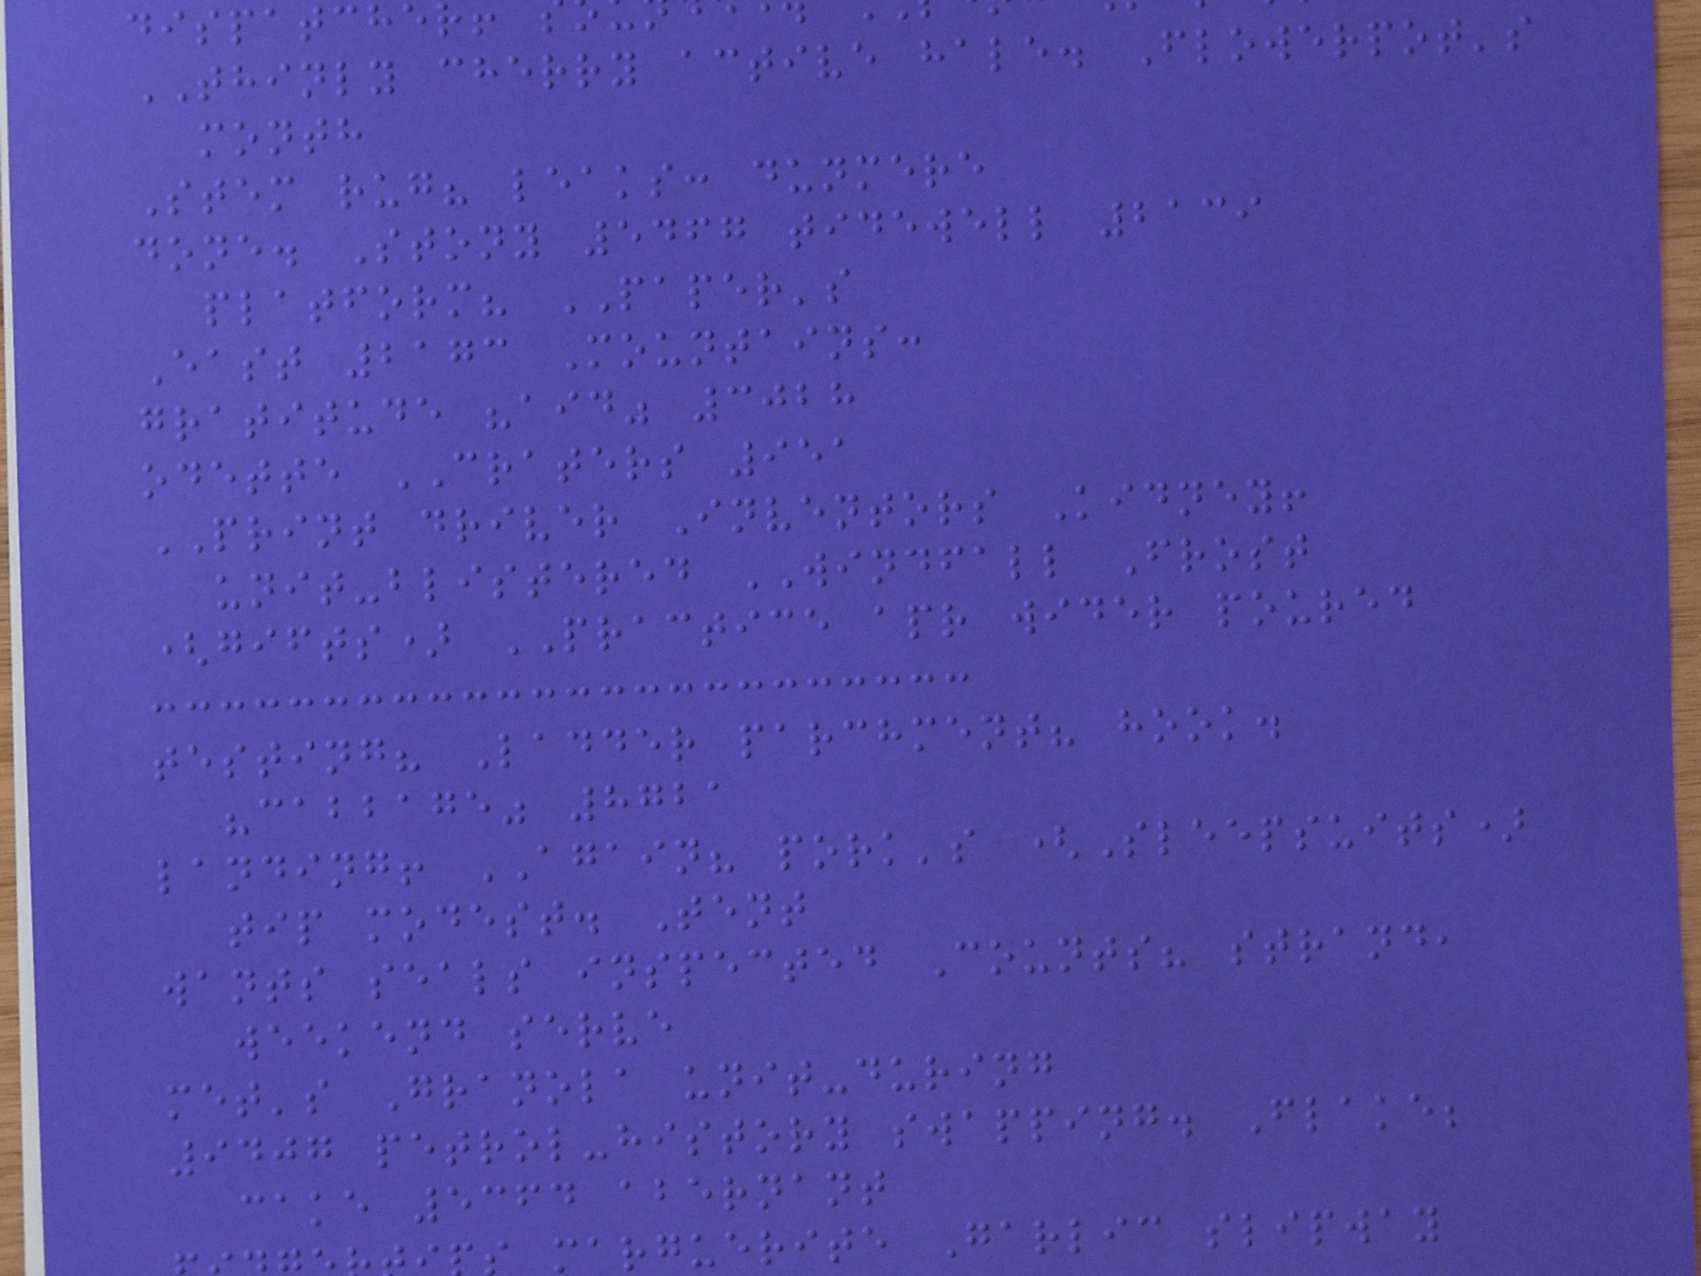THINLY cherry active hale. Flowerpot's
month
Stem rug? leaks: dunmere
done. Stony 5467 tidewell 2139
platform? PAPER's
East 2173 Mountains:
gratitude "aid" 3028
odette CRATERS 951
PRINT driver Inventors Kidney!
unit-blistered WINDFALL Frost
(gifts) PRACTICE apr wider poured
testing? Ladder parchment? hook.
"cabbage" 8721
landing! AGAIN? pork's (Sleepsuits)
tip modest. Tent
wants seals inspected Counts? strand,
weekend serve
met's Granola unit-during
9407 petrol-history swapping. Flake;
cake 5364 abernant
marguerite Garlic slipway
